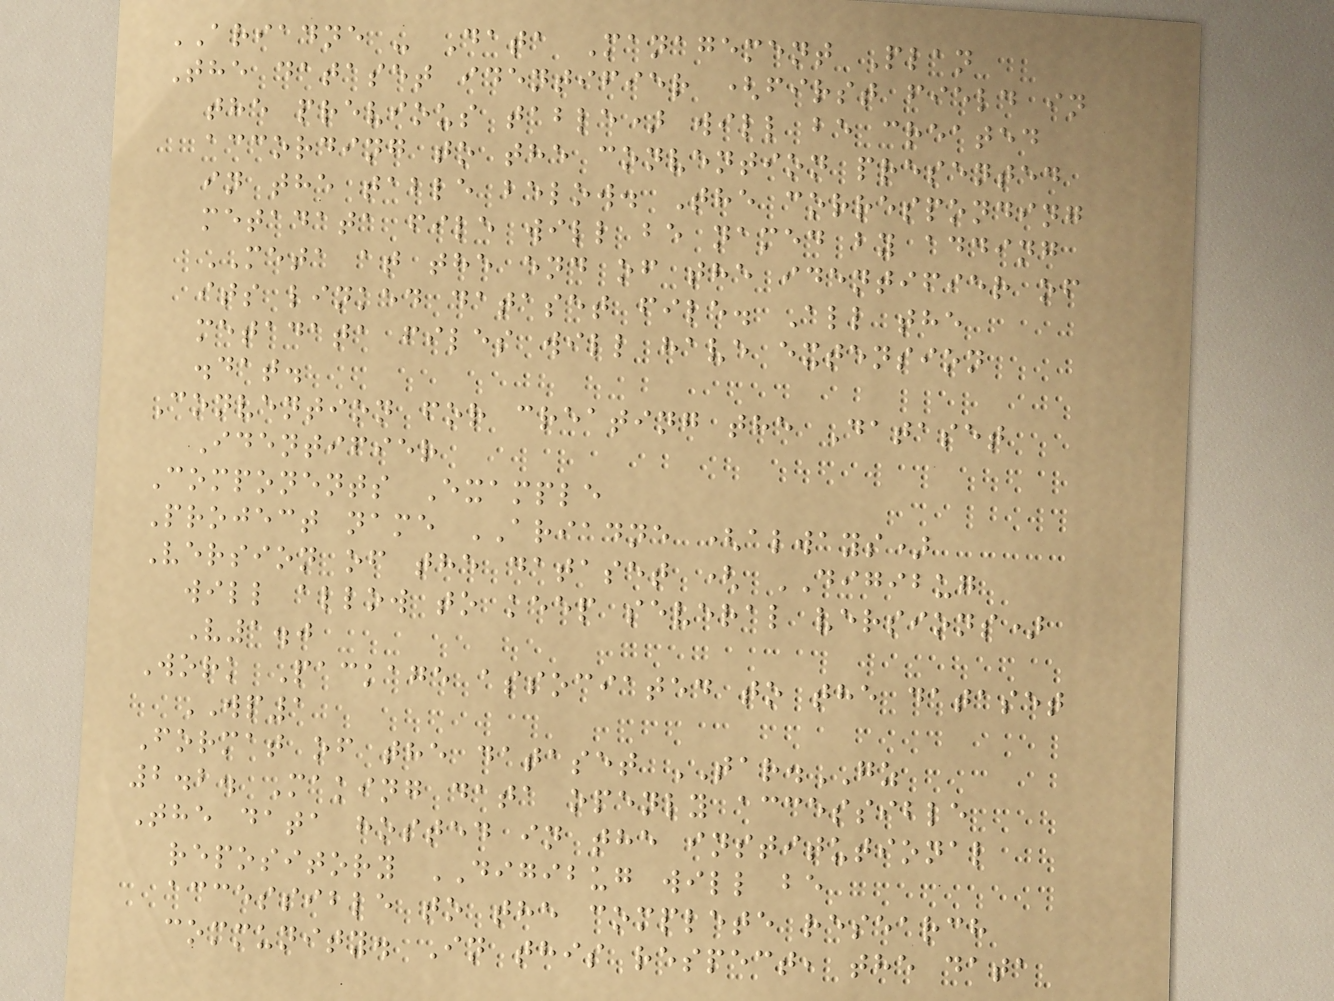ARIADNE - Data Management Plan
The dataset identifier (first field in
the previous table) will be created
according to the convention presented
in the table below. The corresponding
metadata file will be named by adding
META at the end of the identifier of
its linked dataset file. All the
metadata files will have extension
.dat.
Convention for creating the Dataset
Identifier
Components Example
Project name ARIADNE (always)
Version of the dataset ( DIGIBUG
will allow to keep several versions)
V1.0
Work Package associated to the dataset
WP1
Format of the dataset TAR.GZ
2.2. Making data openly accessible
The data hosted in the institutional
repository DIGIBUG will be
accessible to the complete research
community. In this respect, the data
